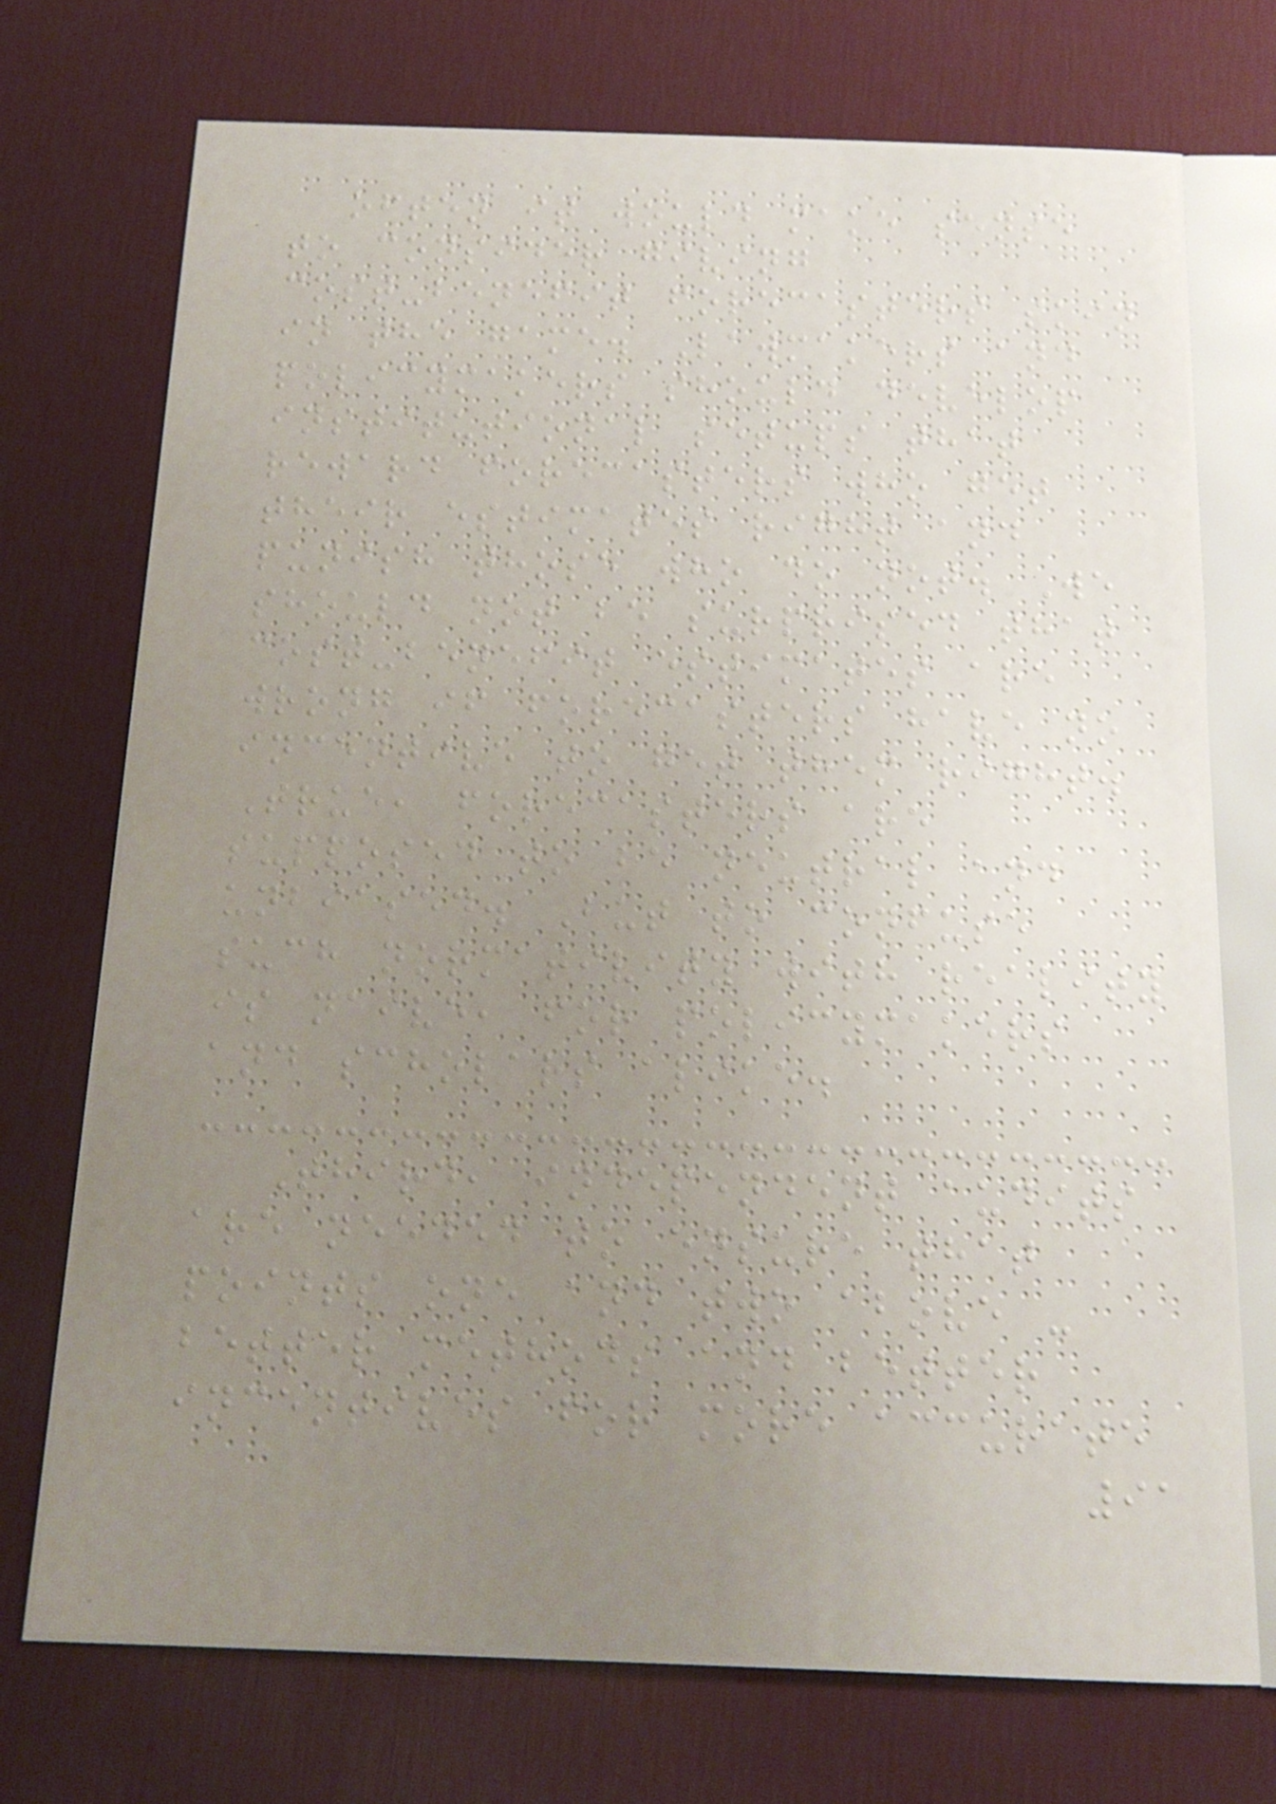often it would make sense
to consider giving
cost-benefit forecasters skin
in the game. Lawmakers and
policymakers should develop
institutional setups that
reward forecasters who get
their estimates right and
punish those who do not. We
should not be surprised that
cost-benefit estimates are
wrong if forecasters have no
incentive to get them right.
True, forecasters are
supposed to be neutral and
unbiased. But to confuse
such normativity with reality
is naive, for policymakers
and scholars alike.
Third, independent audits
are needed to ensure that
points one and two above -
better methods and better
incentives for more accurate
91
